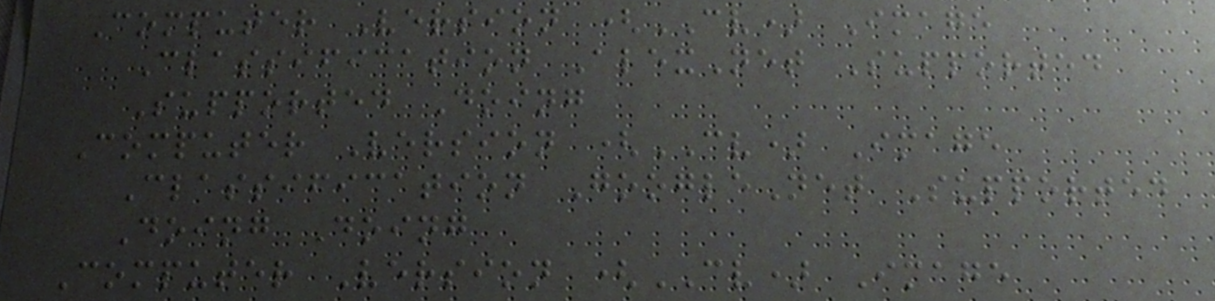Computer Version (CV) Image
Classification AlexNet Supported
Supported Doing
Computer Version (CV) Image
Classification GoogleNet Supported
Doing Doing
Computer Version (CV) Image
